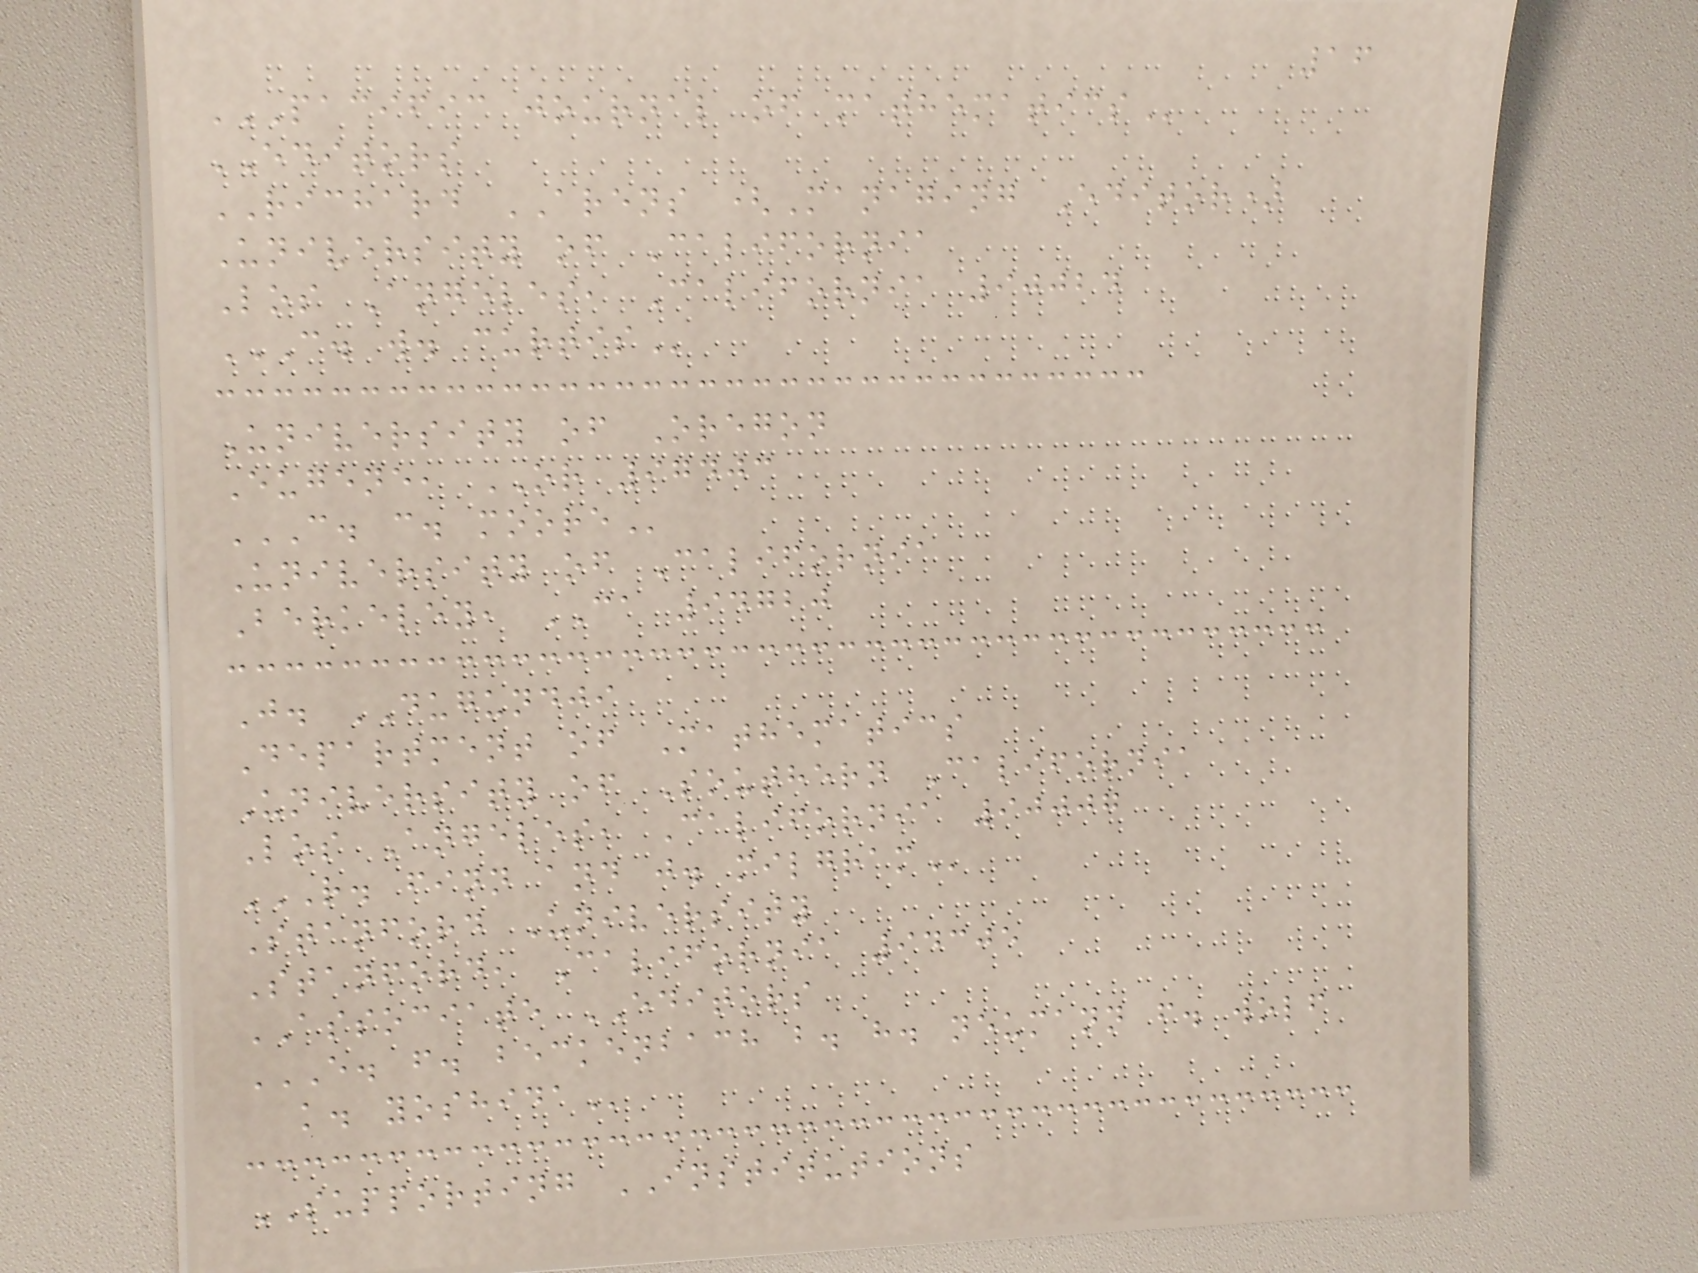16
PACIFIC JOURNAL OF MATHEMATICS
EDITORS
RICHARD ARENS (Managing Editor)
University of California
Los Angeles, California 90024
C. W. CURTIS
University of Oregon
Eugene, OR 97403
C. C. MOORE
University of California
Berkeley, CA 94720
J. DUGUNDJI
Department of Mathematics
University of Southern California
Los Angeles, California 90007
R. FINN AND J. MILGRAM
Stanford University
Stanford, California 94305
ASSOCIATE EDITORS
E. F. BECKENBACH B. H. NEUMANN F. WOLF
K. YOSHIDA
SUPPORTING INSTITUTIONS
